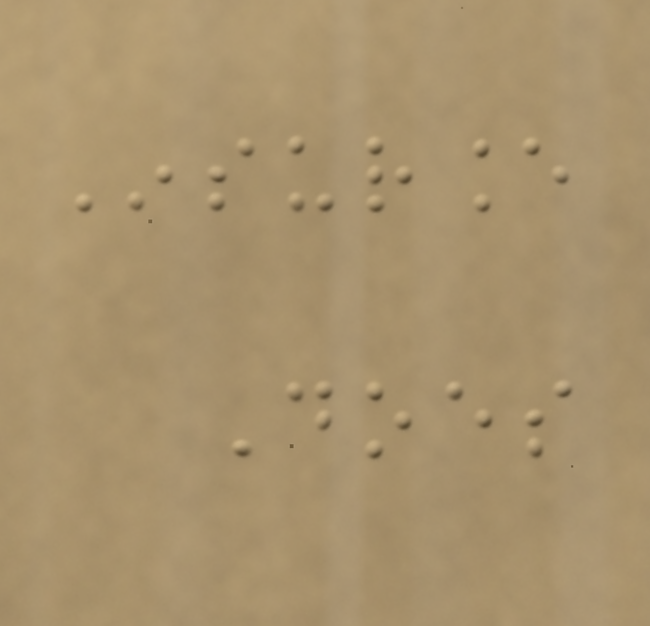Insurance
Does
